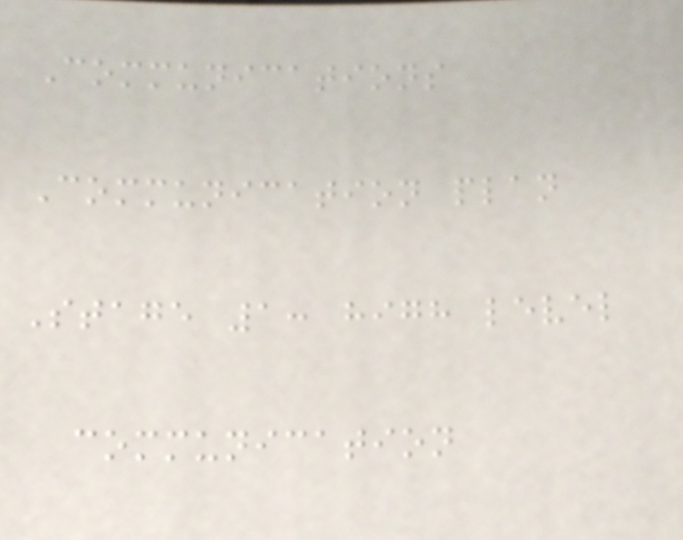Communications
Communication plan
Stage 1: high level
communication
